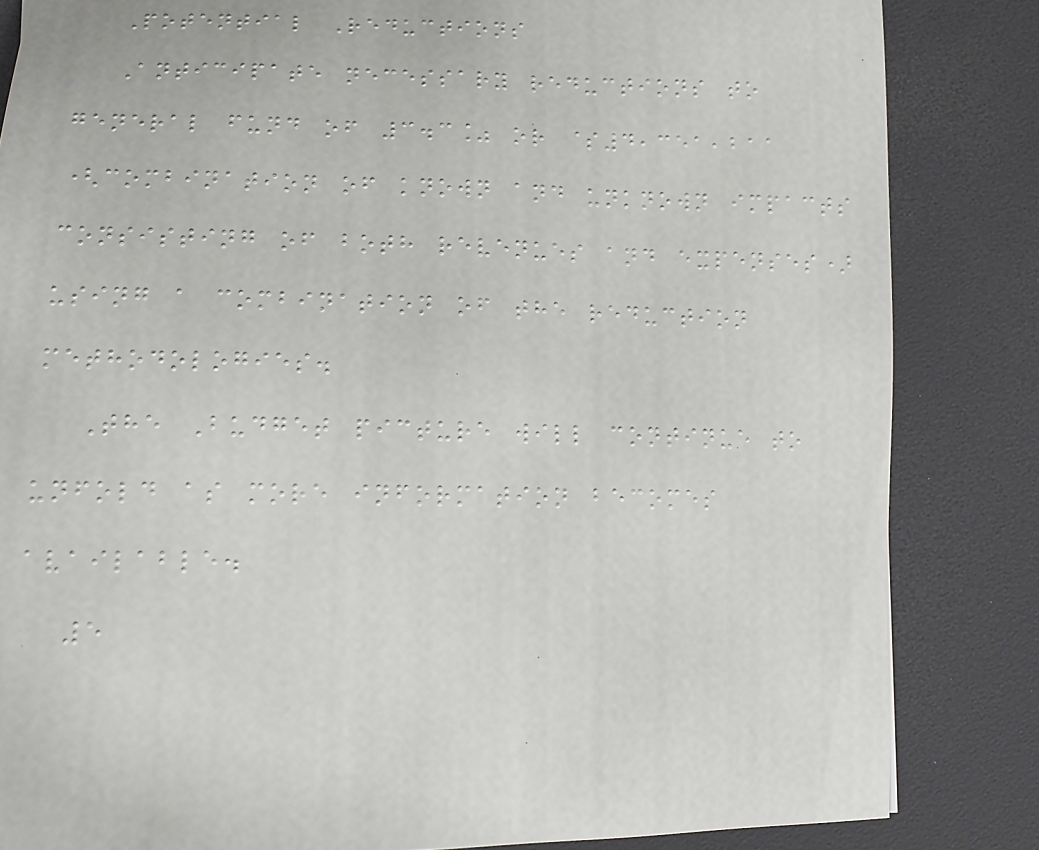Potential Reductions
Anticipate necessary reductions to
general fund of 3.3% or $4,351,211
(combination of known and unknown impacts
consisting of both revenues and expenses)
using a combination of the reduction
methodologies.
The Budget picture will continue to
unfold as more information becomes
available.
5
